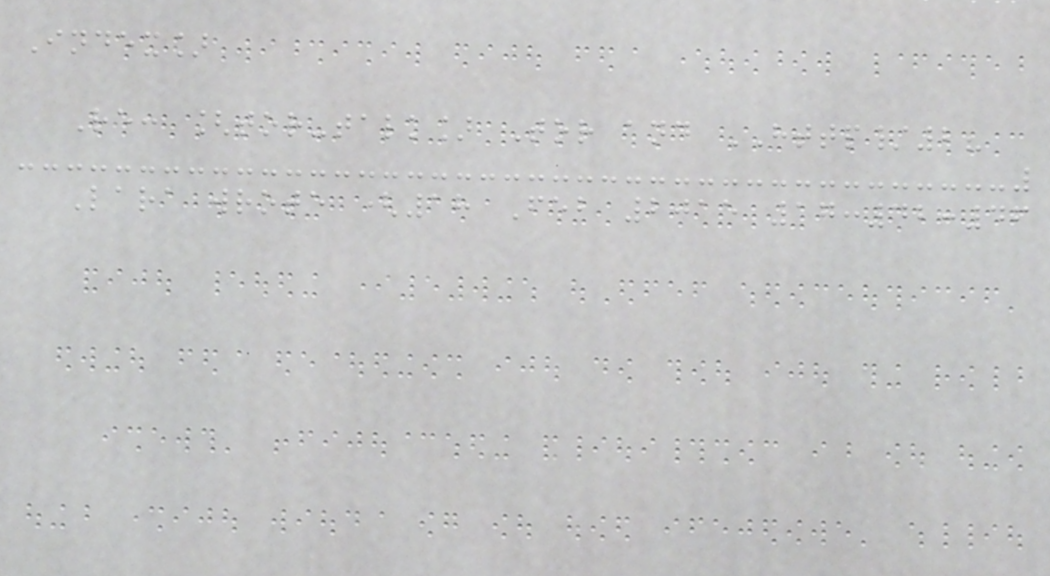Index]
Re: [tor-talk] Tor and HTTP/2?
Lara wrote (18 Feb 2015 17:42:46
